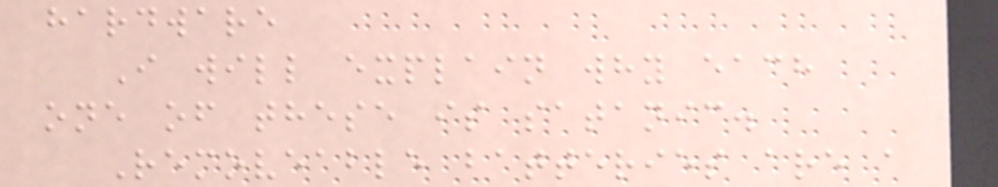hardware
I will explain why each
one of these is satanic.
Removeable batteries are a
